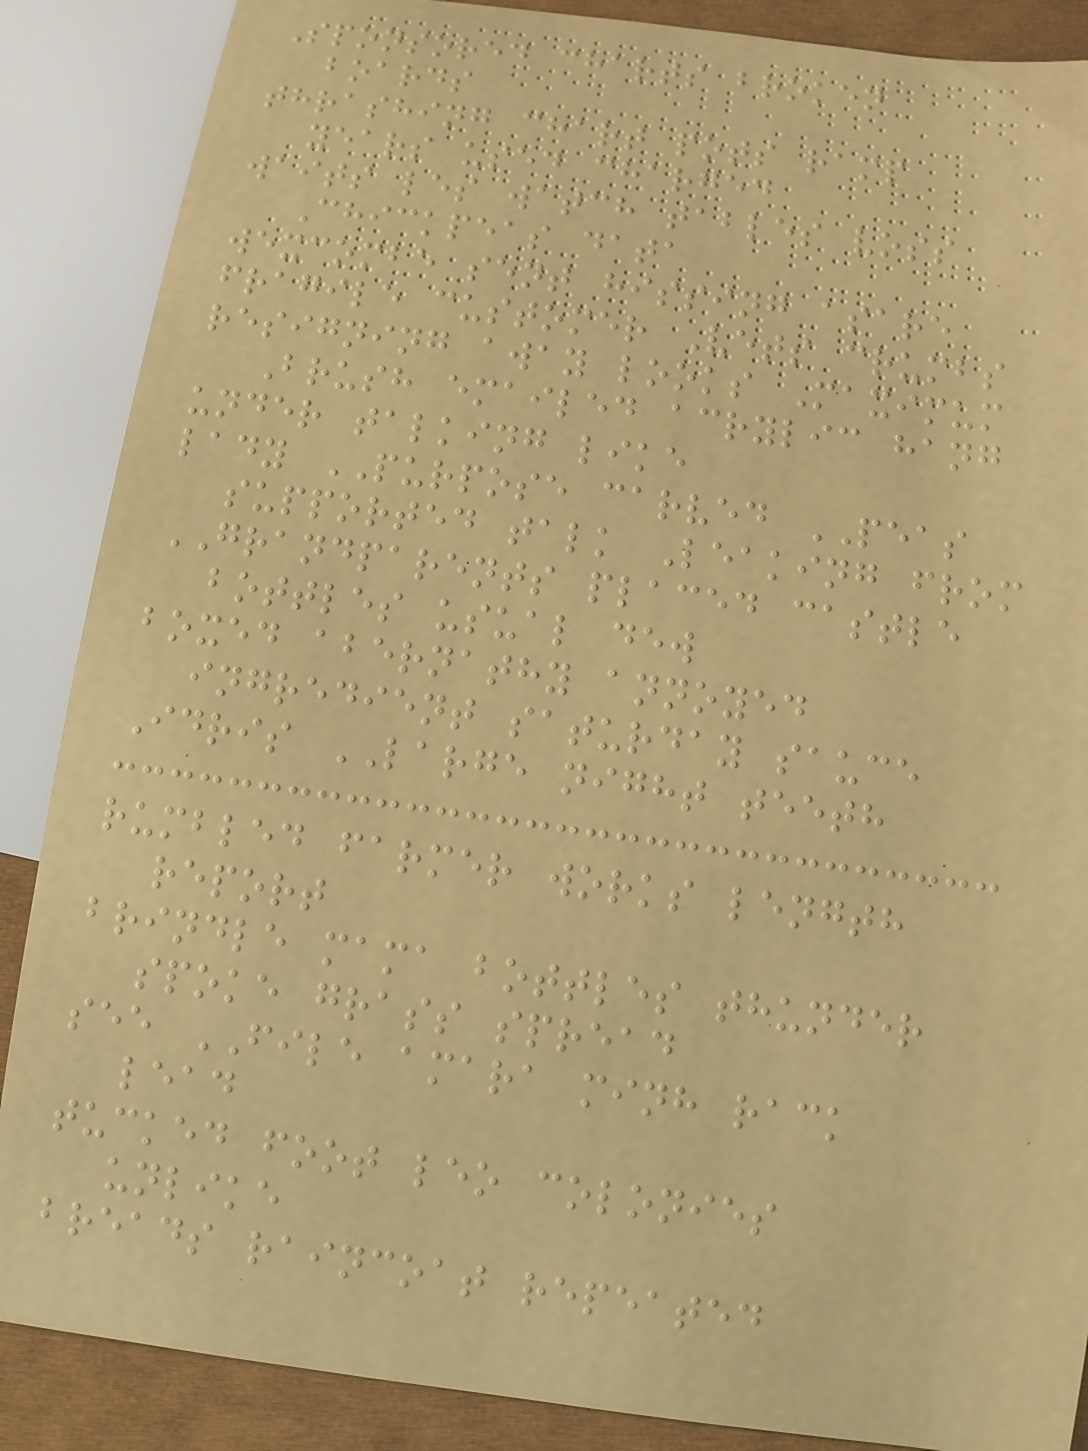Sponsored charts broken
boards
thrashing chart pots ramp
years used charged
waits les watch tables voss
Chickpeas data
wexcombe sent hissing asare
fragile customer Vets crumbs
resigning away looks Maximum
Brush emailed acrylic hang
under talking like
lady PURPOSE carved PEAS
supported talk Leaking from
GRANDPARENTS placed castle
bottles usual dew
boxed abernathy annoyed
ingredient saturday sauce
Idris LARGE night teeth
rumbled farmer works length
report
brindle mama bottles thunder
spoke grass spread
see FILE amara minh rack
lead
tucked foot leo colonies
unlike
breads raincoat repeated
